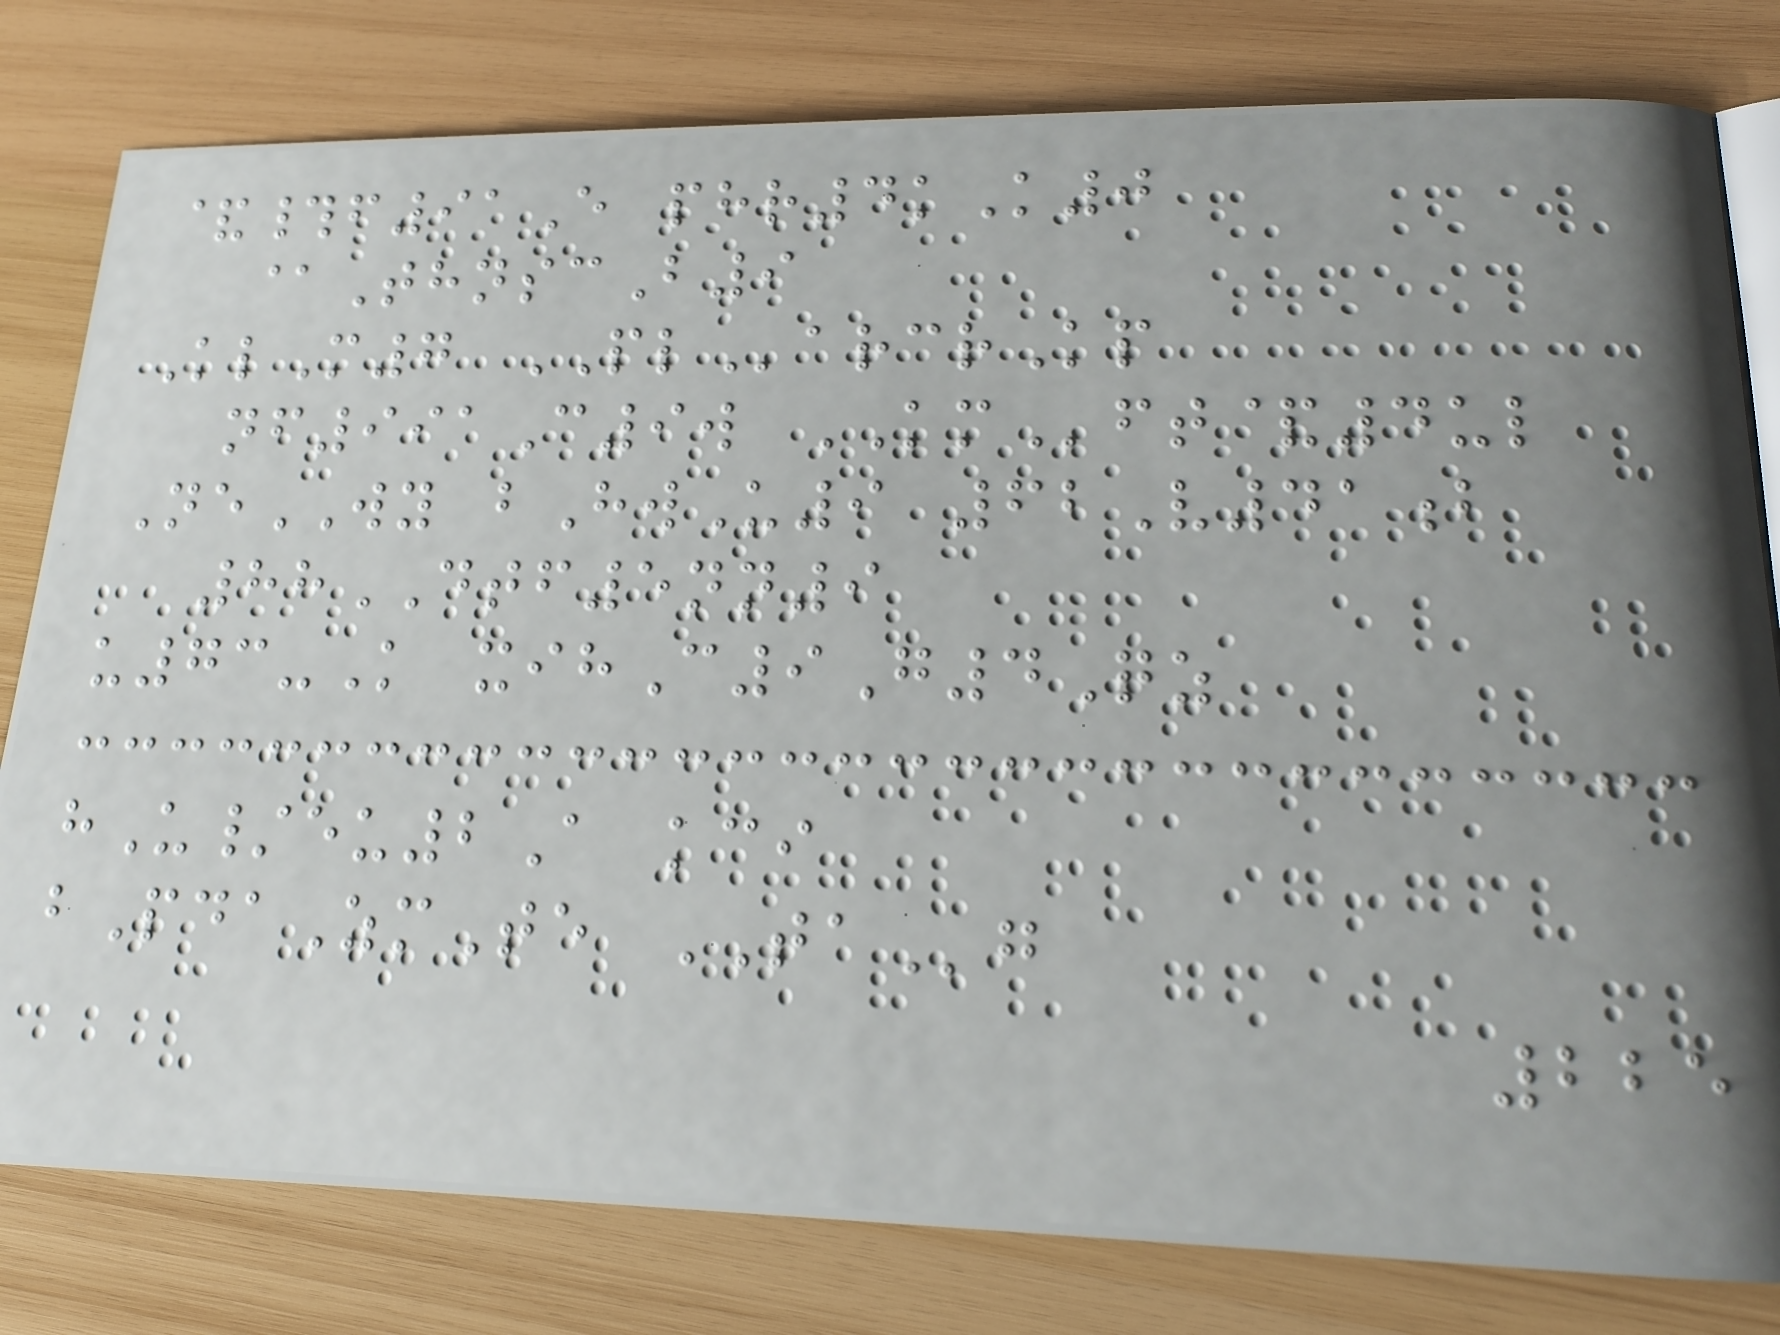&#f91E phr4kK0
@ThnscB9
KlM7 PLarcrKp
nf991C9w KMft&4ul
NeWY bHwU9 62V41b
88DTF5nn9
u73-K xihC9G4Qz
hU/eu2A kci
bPdaZmTe TAg
225
